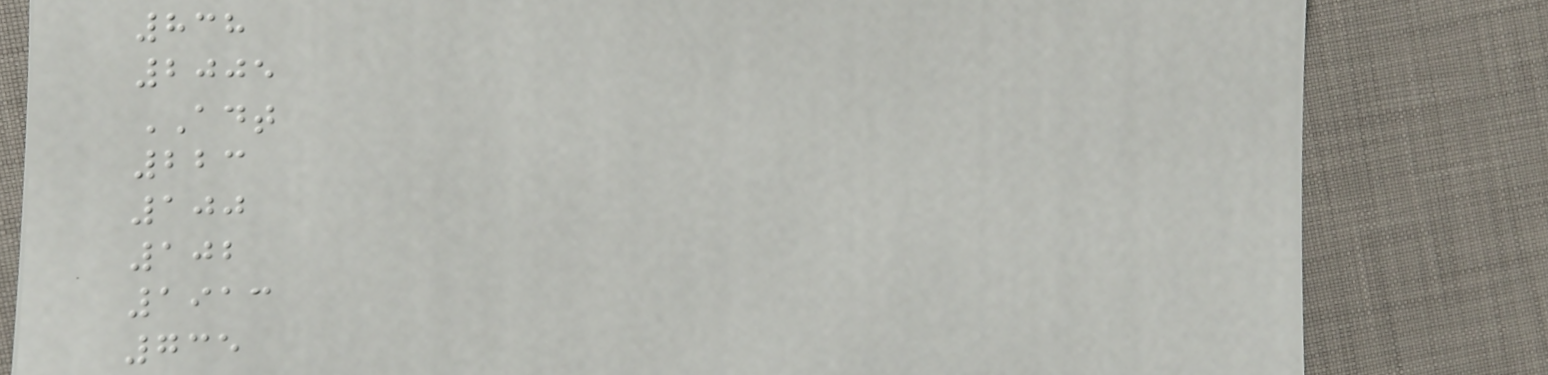838
2005
ADT
223
100
102
1913
735
